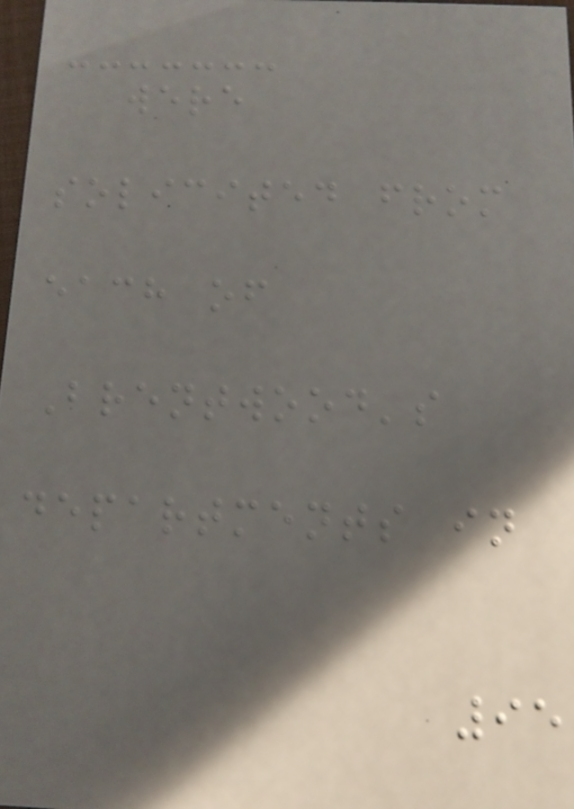were
solicited from
each of
Brentwood's
departments in
95
